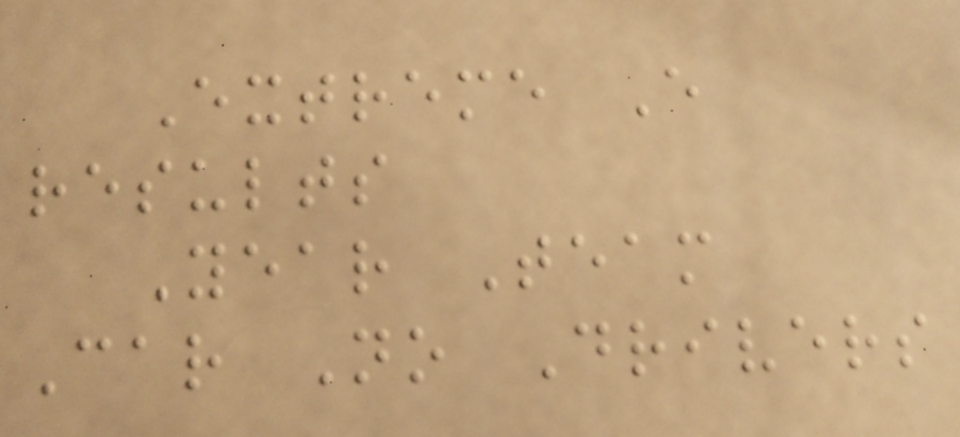Extreme E
results
Year Team
Car No Drivers
